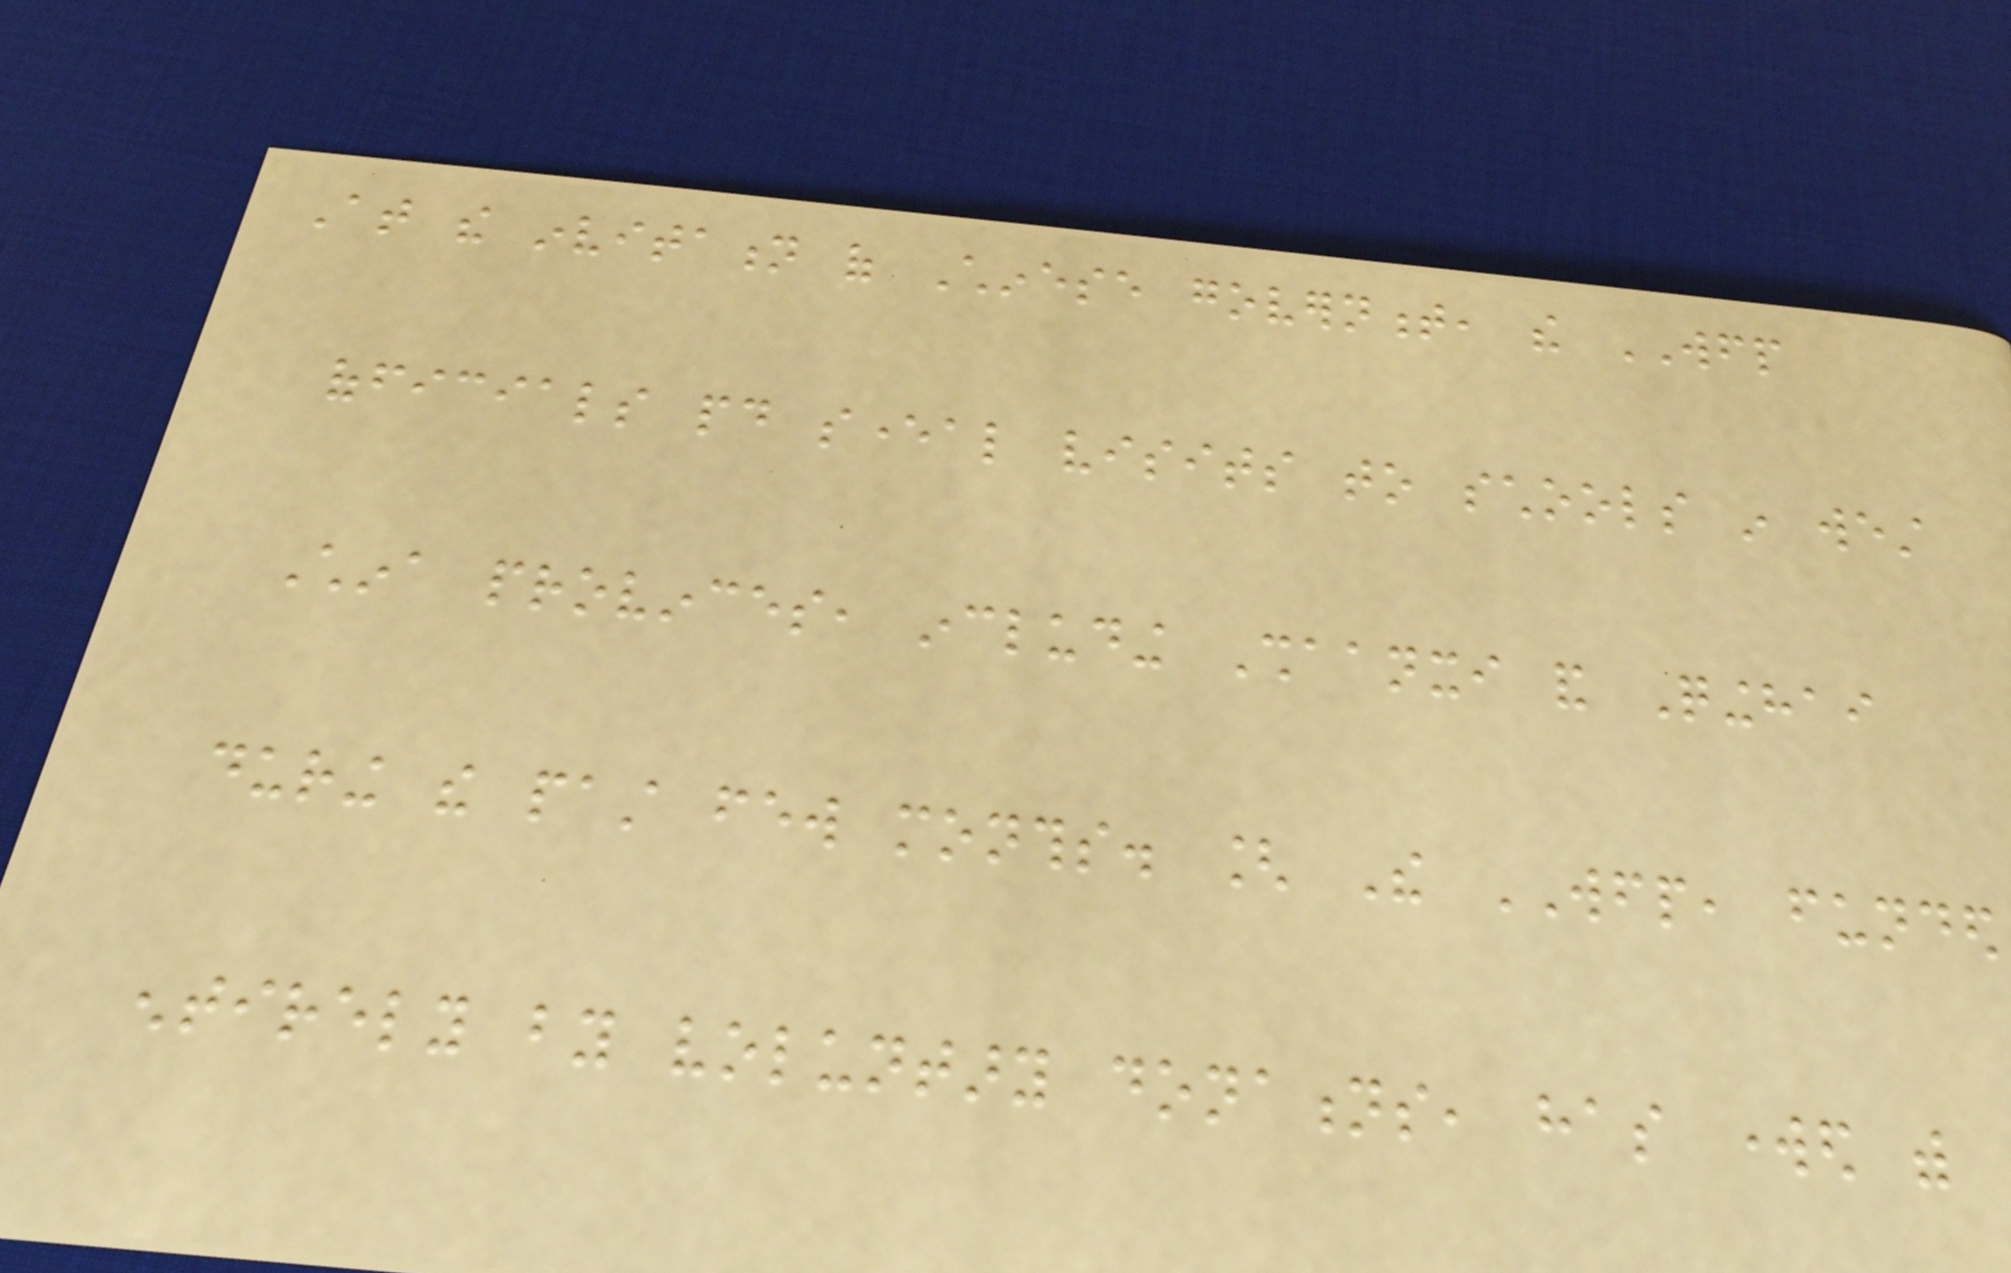At the invitation of Chinese government, the WFP
officials paid several visits to schools in west
China provinces, including Shaanxi and Qinghai
during the past few months. [ The WFP, funded
entirely by voluntary donations, has worked with
